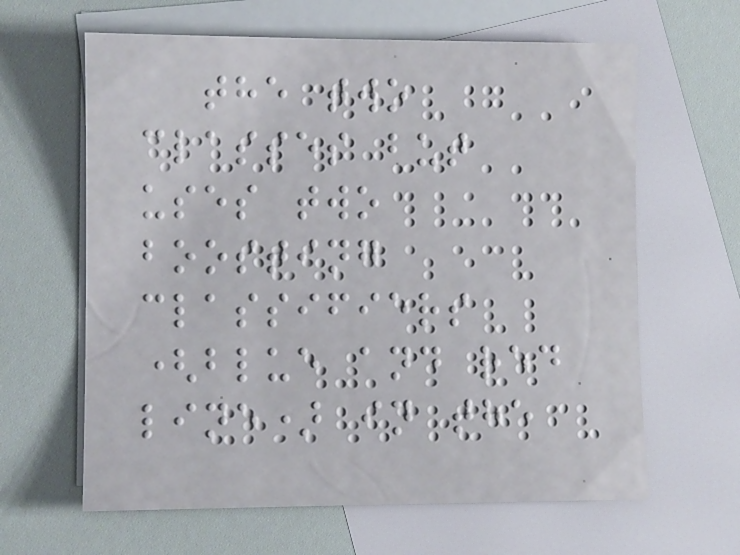the two
classes but
uses two
boosting
classifiers
(blue and red
line) in the
